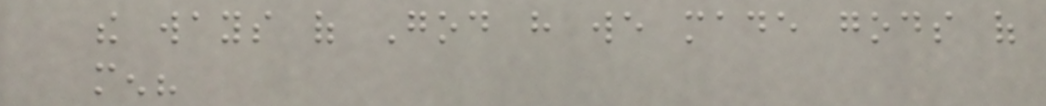the ways of God have we made gods of
men?
